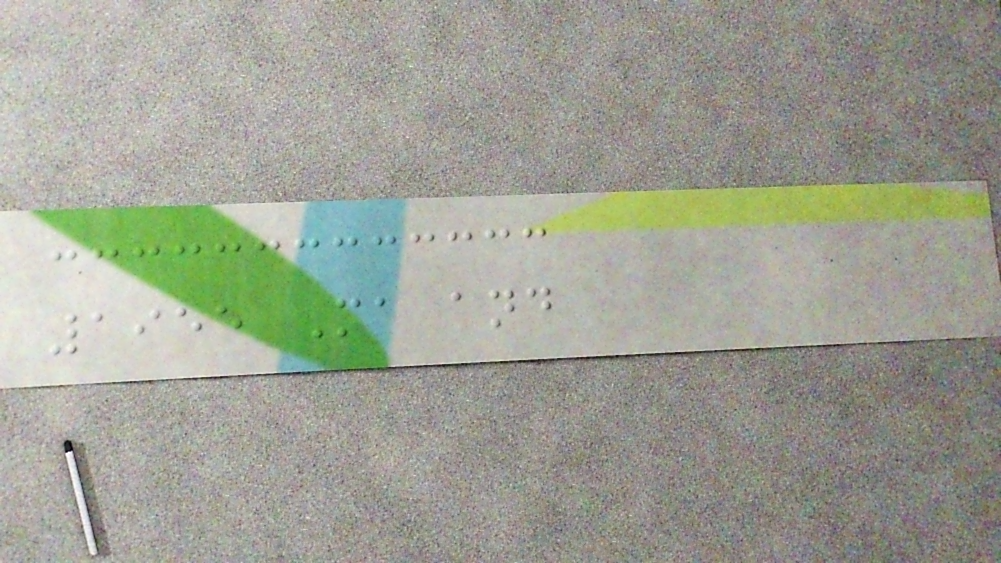1955 Ma and
